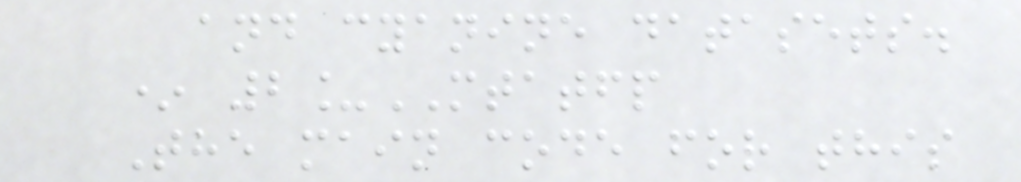and cyanine datasets.
* 2_MTATFP
The main code for this
